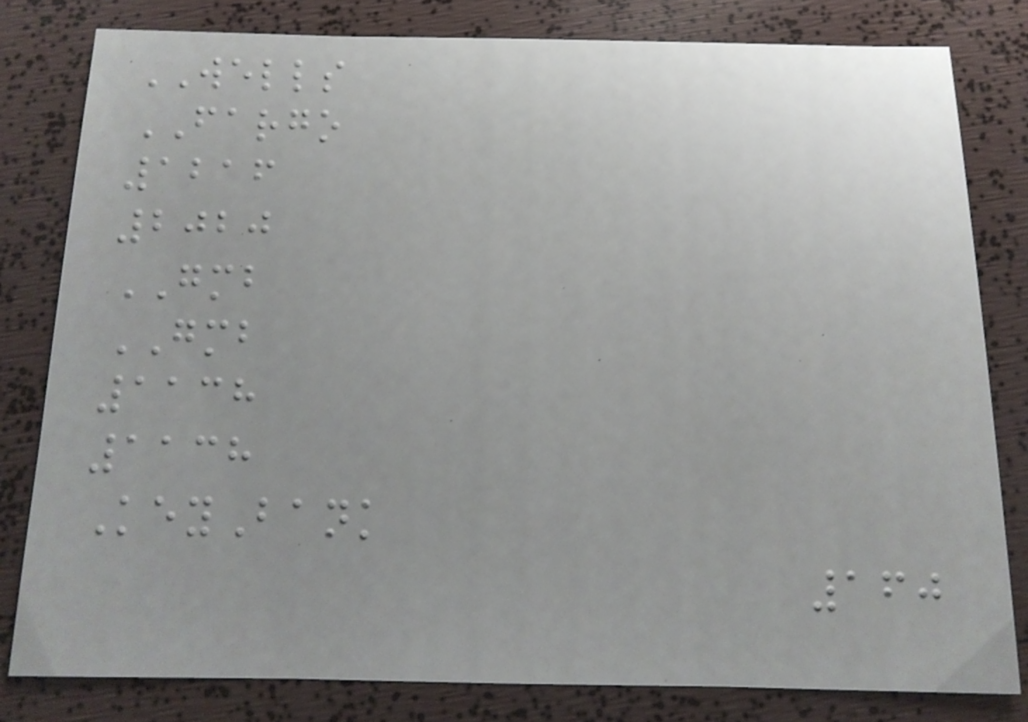WELLS
FARGO
1216
2020
GMB
GMB
1138
1138
KeyBank
160
